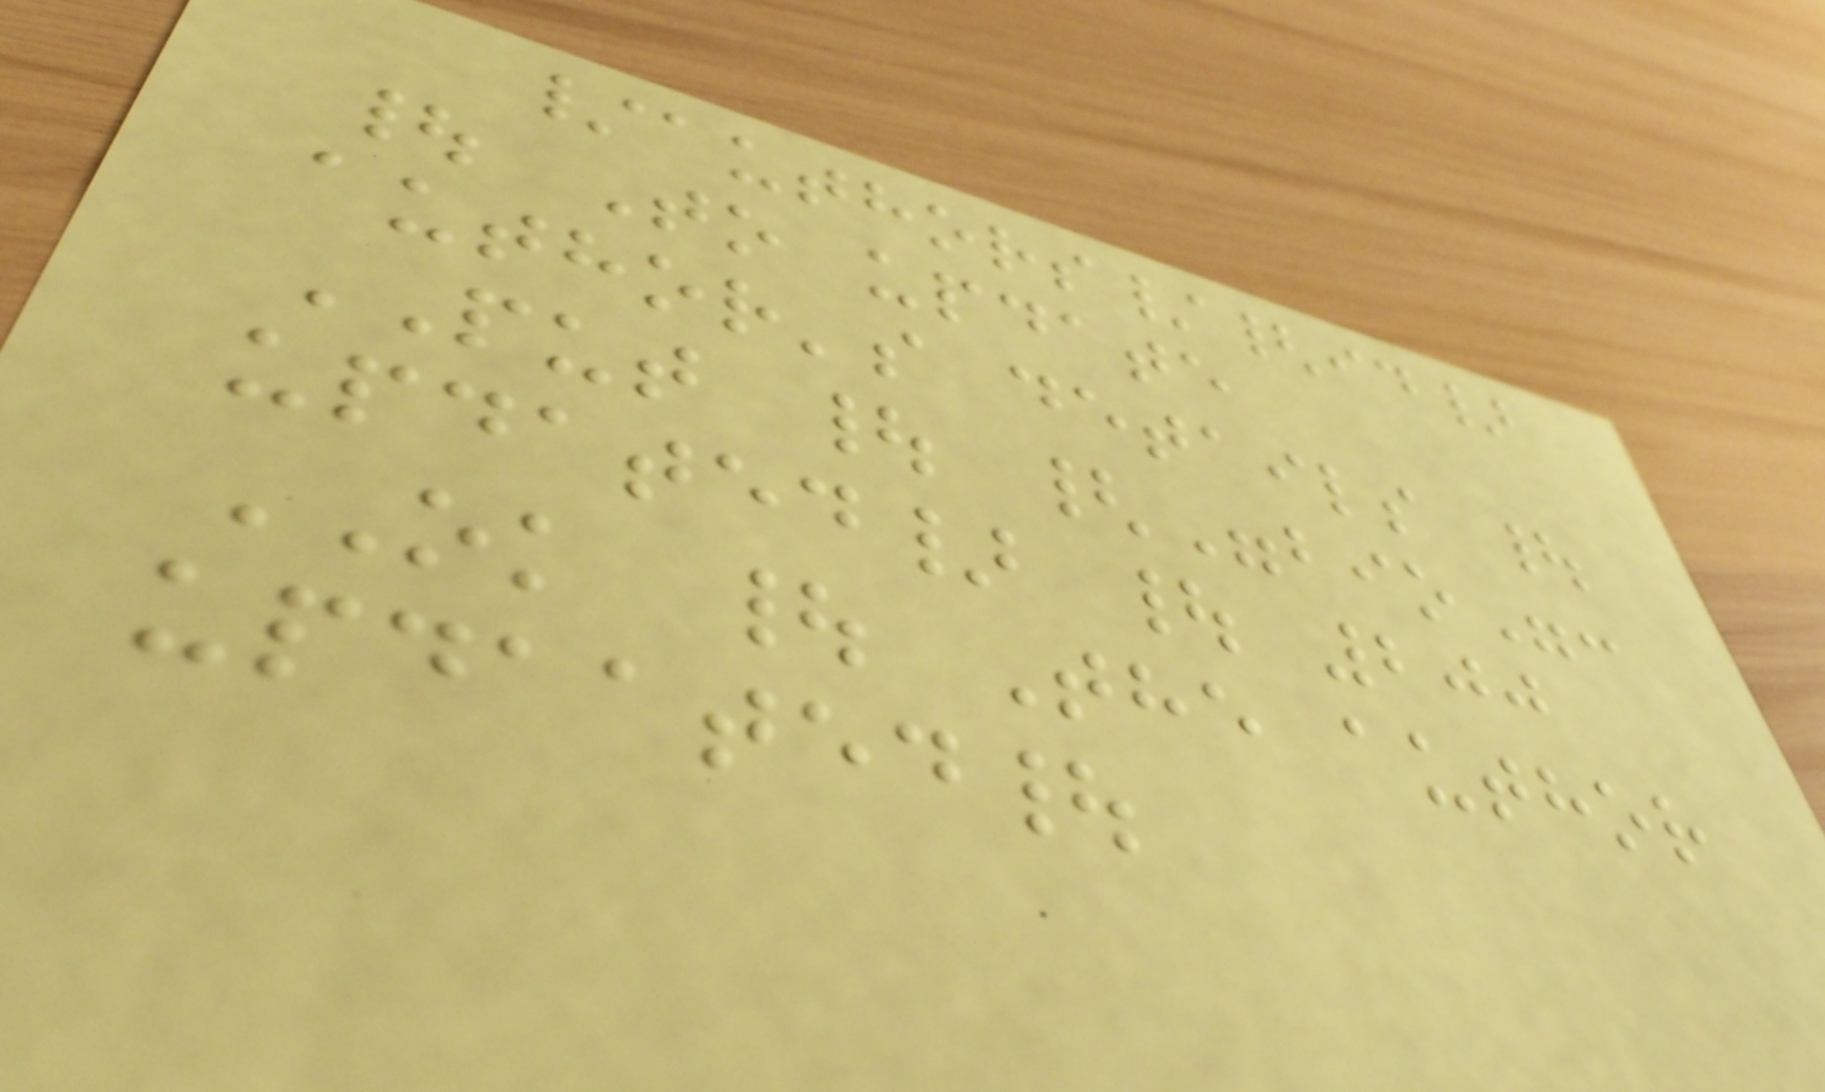/authors/{id}
| To update
author's details |
PUT | {"bio":
updated} | 200
OK | The author
updaated|
